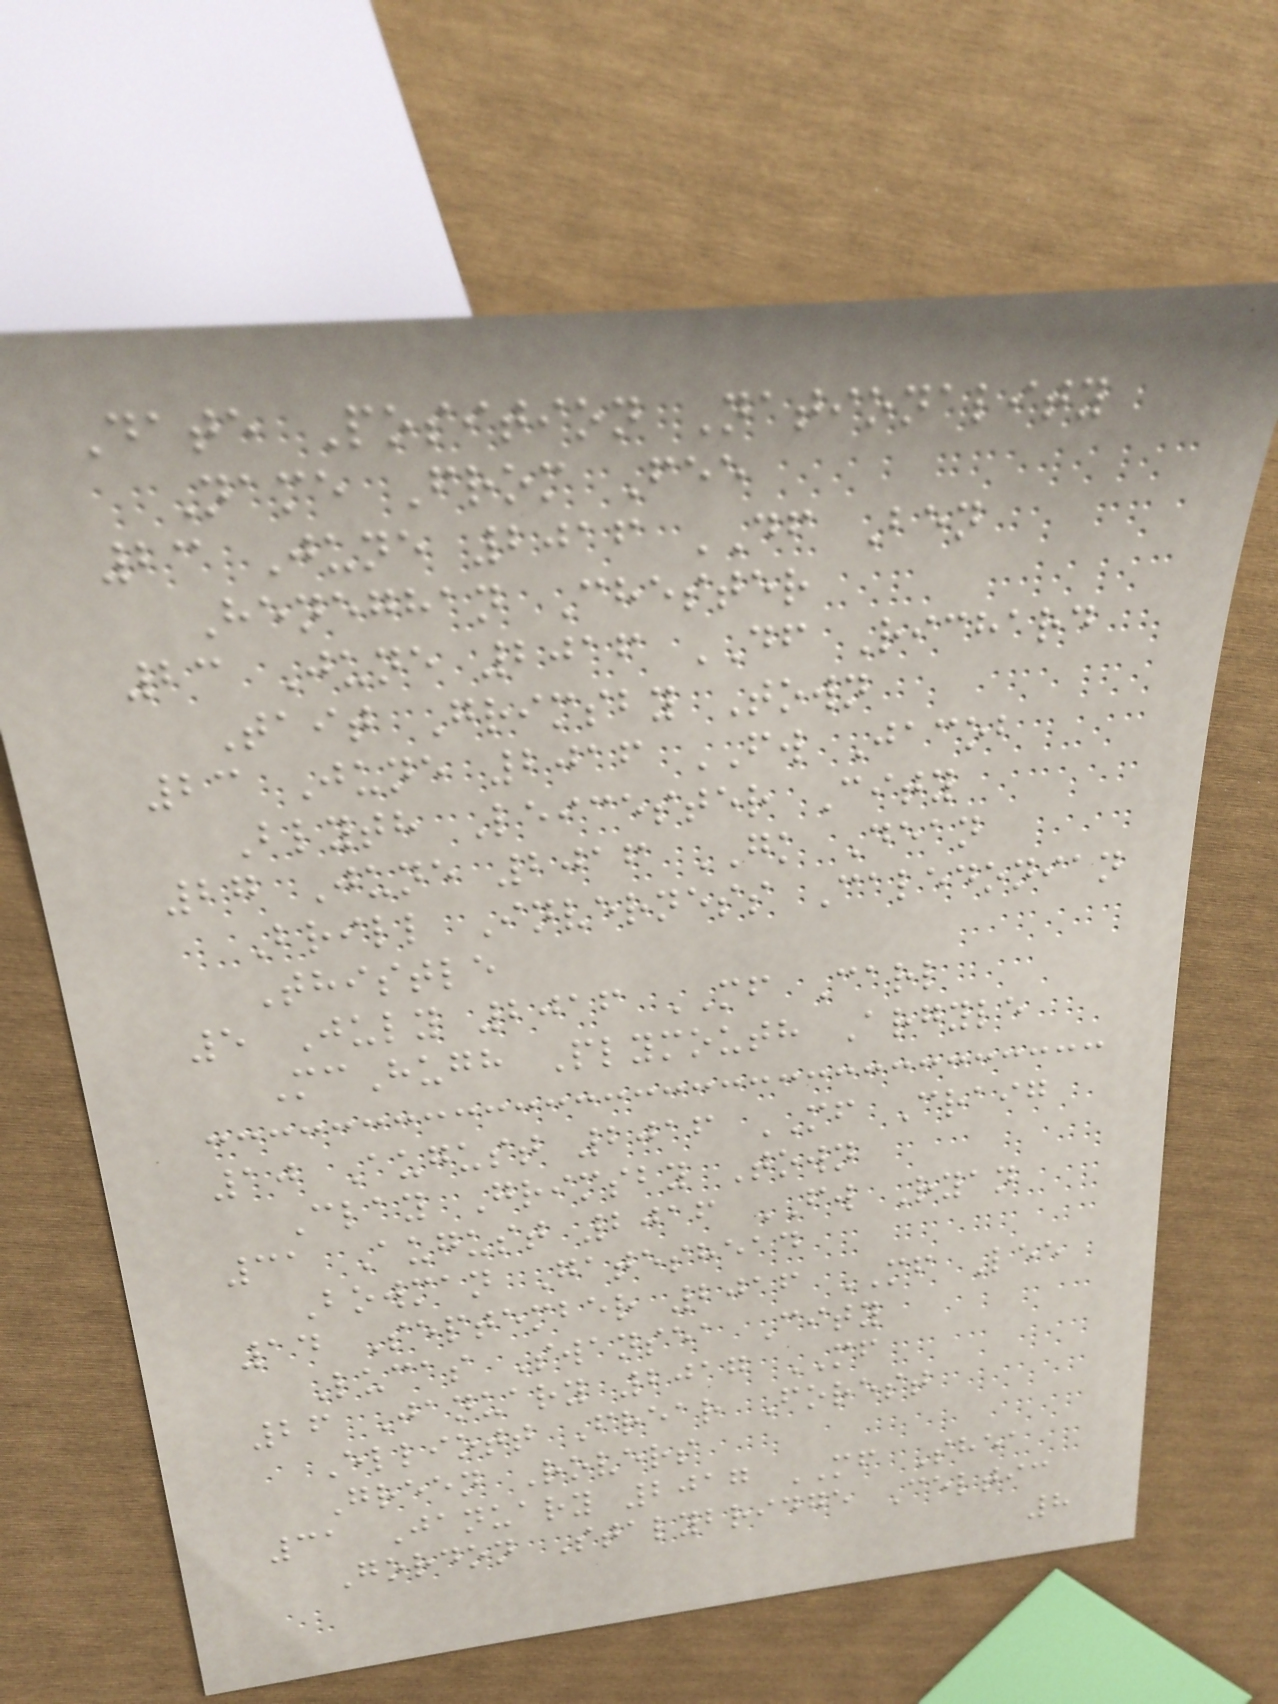Date Position Nationality
Name From Fee
23 June 2016 DF Ben
Heneghan Chester
23 June 2016 DF Richard
Tait Grimsby Town
23 June 2016 FW Jacob
Blyth Leicester City
27 June 2016 GK Dean
Brill Inverness Caledonian
Thistle
5 July 2016 MF Carl
McHugh Plymouth Argyle
10 August 2016 MF Craig
Clay Grimsby Town
31 August 2016 FW Ryan
Bowman Gateshead
14 September 2016 MF Lee
Lucas Swansea City
26 January 2017 MF
Elliott Frear Forest
Green Rovers
31 January 2017 MF Shea
Gordon Stalybridge Celtic
8
